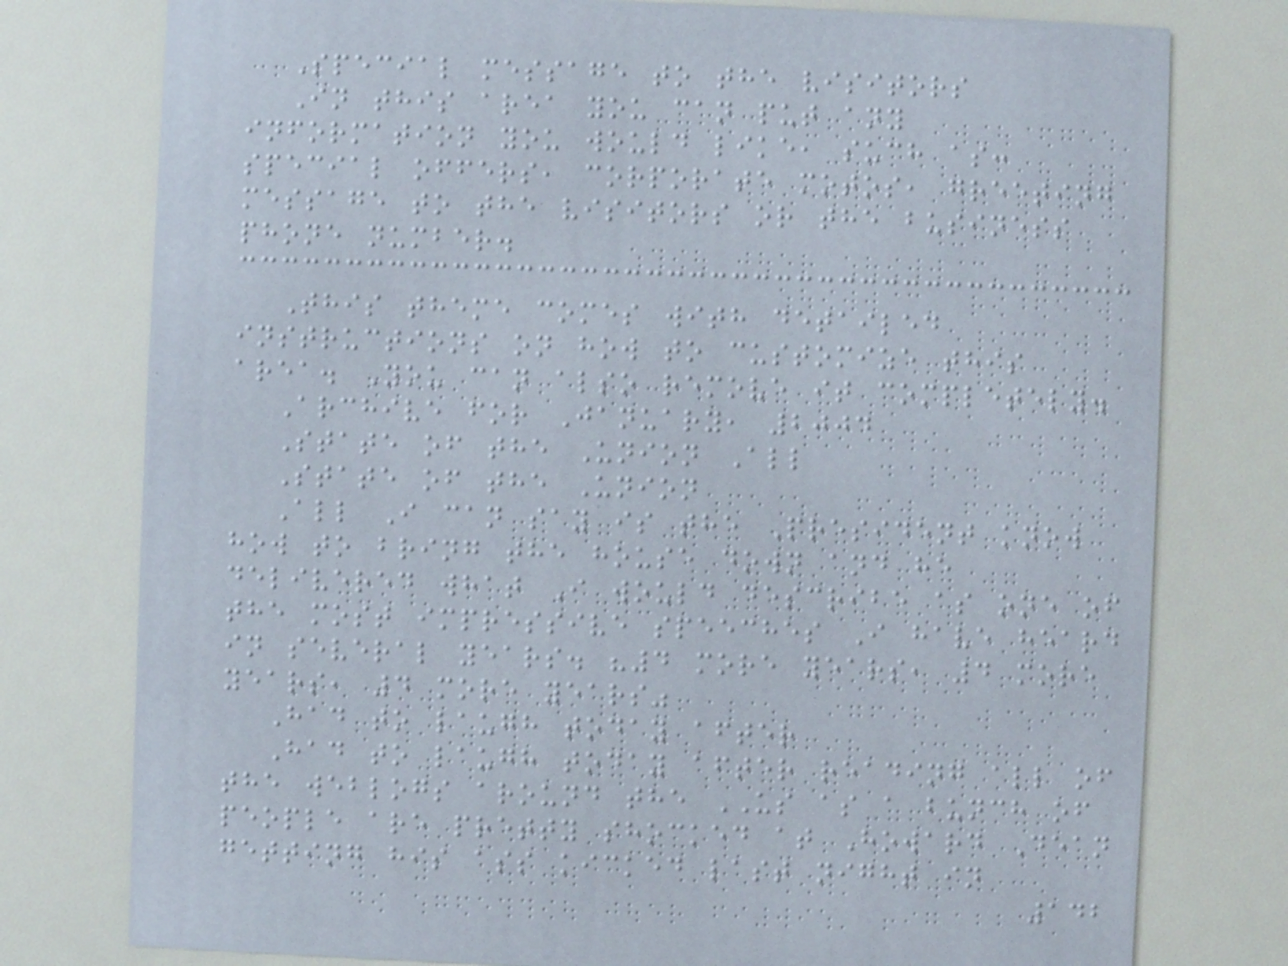Special message to the visitors
In this area you can put any
information you would like, such as:
special offers, corporate motos, greeting
message to the visitors or the business
phone number.
This theme comes with detailed
instructions on how to customize this
area. You can also remove it completely.
Archive for January, 2004
State of the Union All
State of the Union
All I can say is the President know
how to bring the house down and he
delivered what I would describe as one of
the most impressive speeches I have heard
in several years. "4 more years, 4 more
years, 4 more years"
Had to laugh today after
Had to laugh today after reading all of
the weblogs around the US as a bunch of
people are pretty shocked at Howard Dean
getting his ass kicked last night in
142
